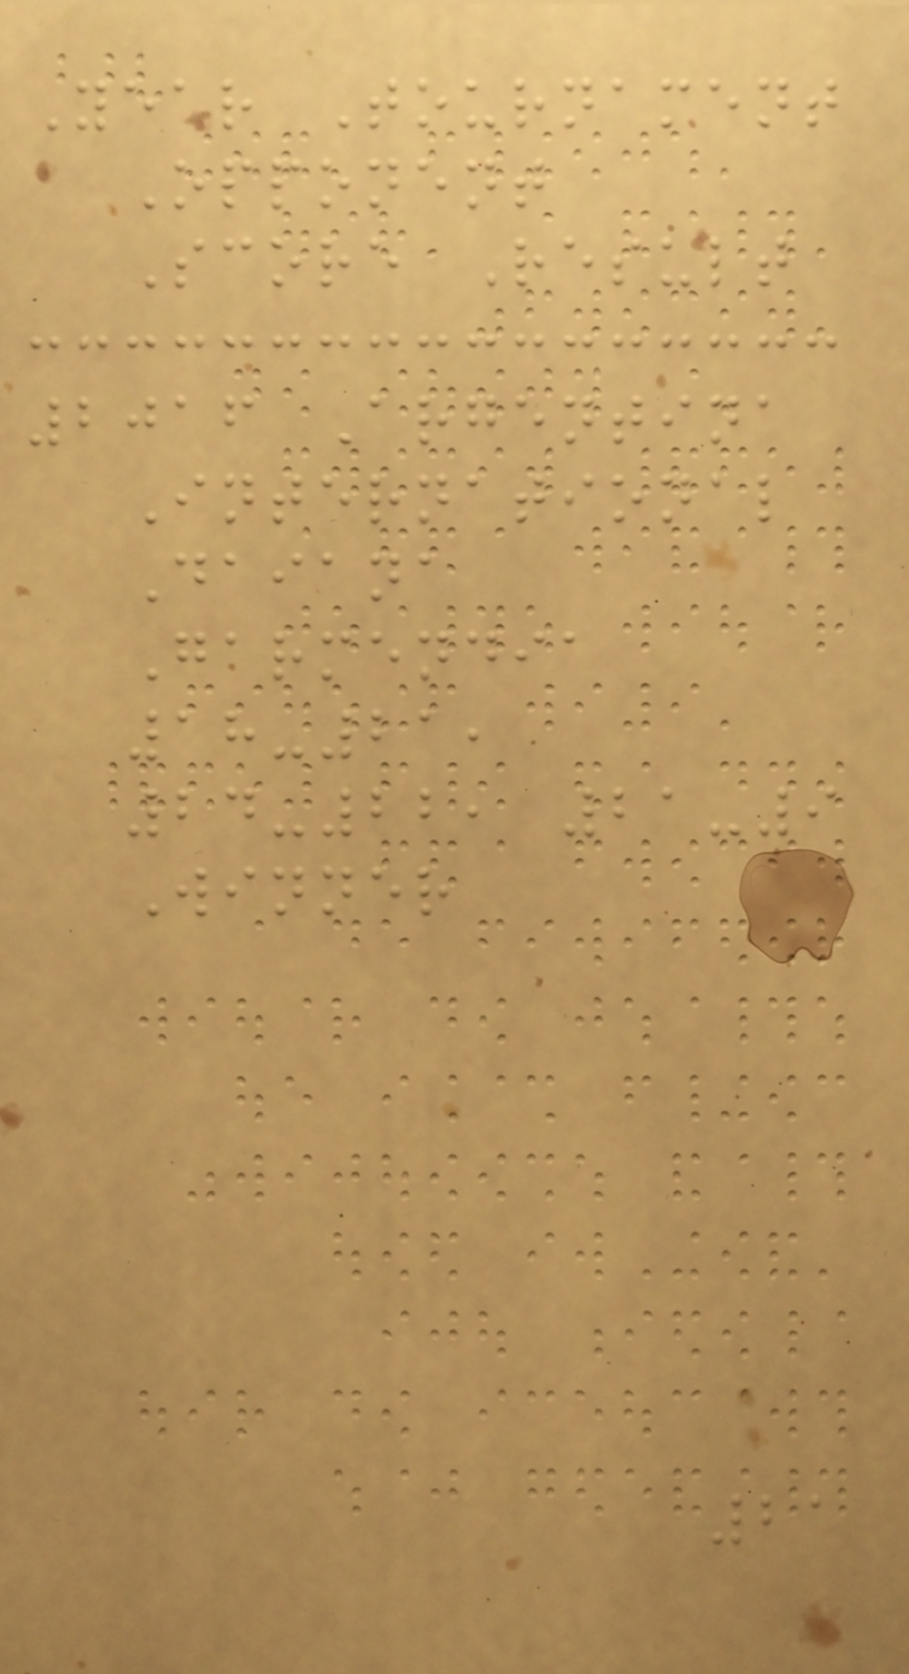Year Tournament
Opponent
Score Result
2016 Argentina
International
Daiana
Garmendia
18-21,
24-22, 21-9
Winner
21
